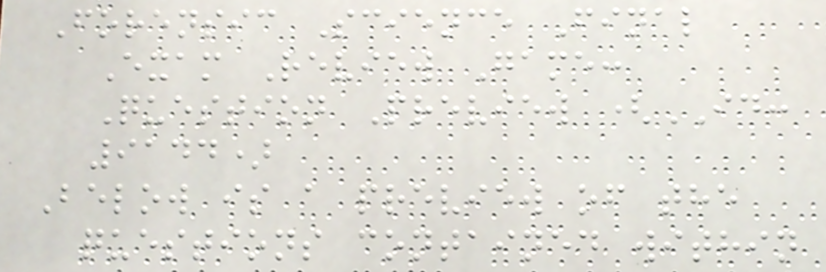Forensic Science Final
Exam Review Game:
Question Preview (ID:
9144)
Below is a preview of the
questions contained within
